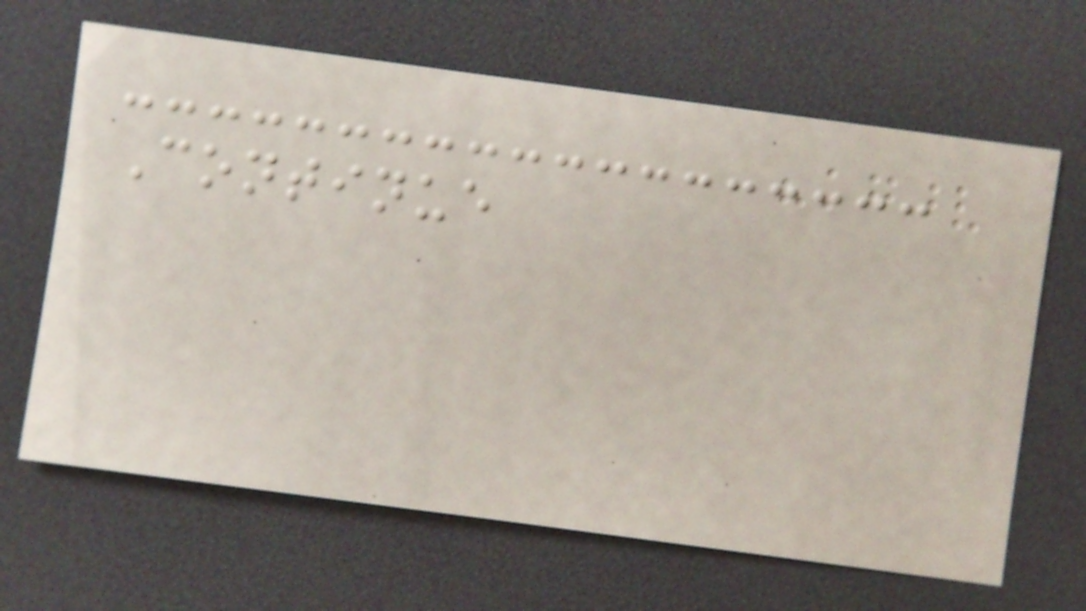Continue
